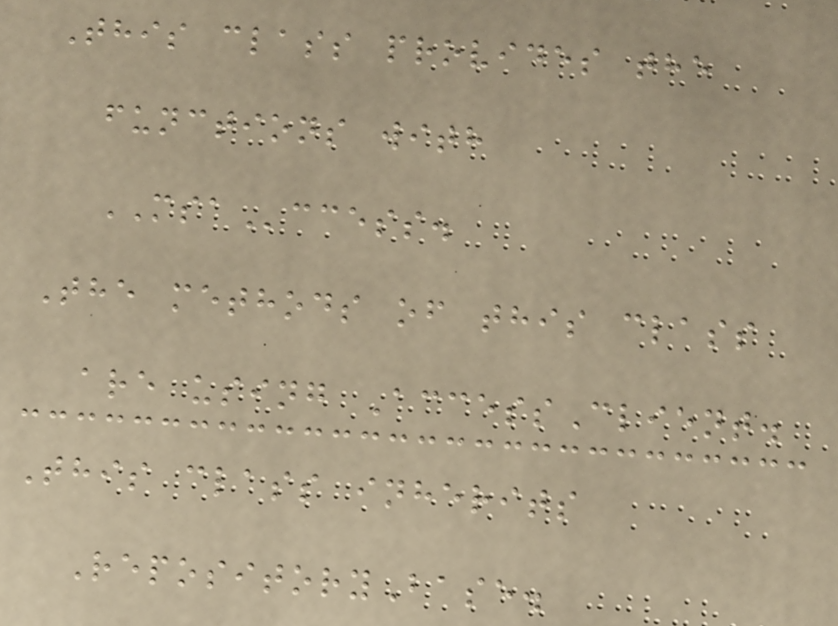This class provides the
functions with
MSAccess.
The methods of this class
are using AccessClient.
This class inherits
RepositoryBase.
